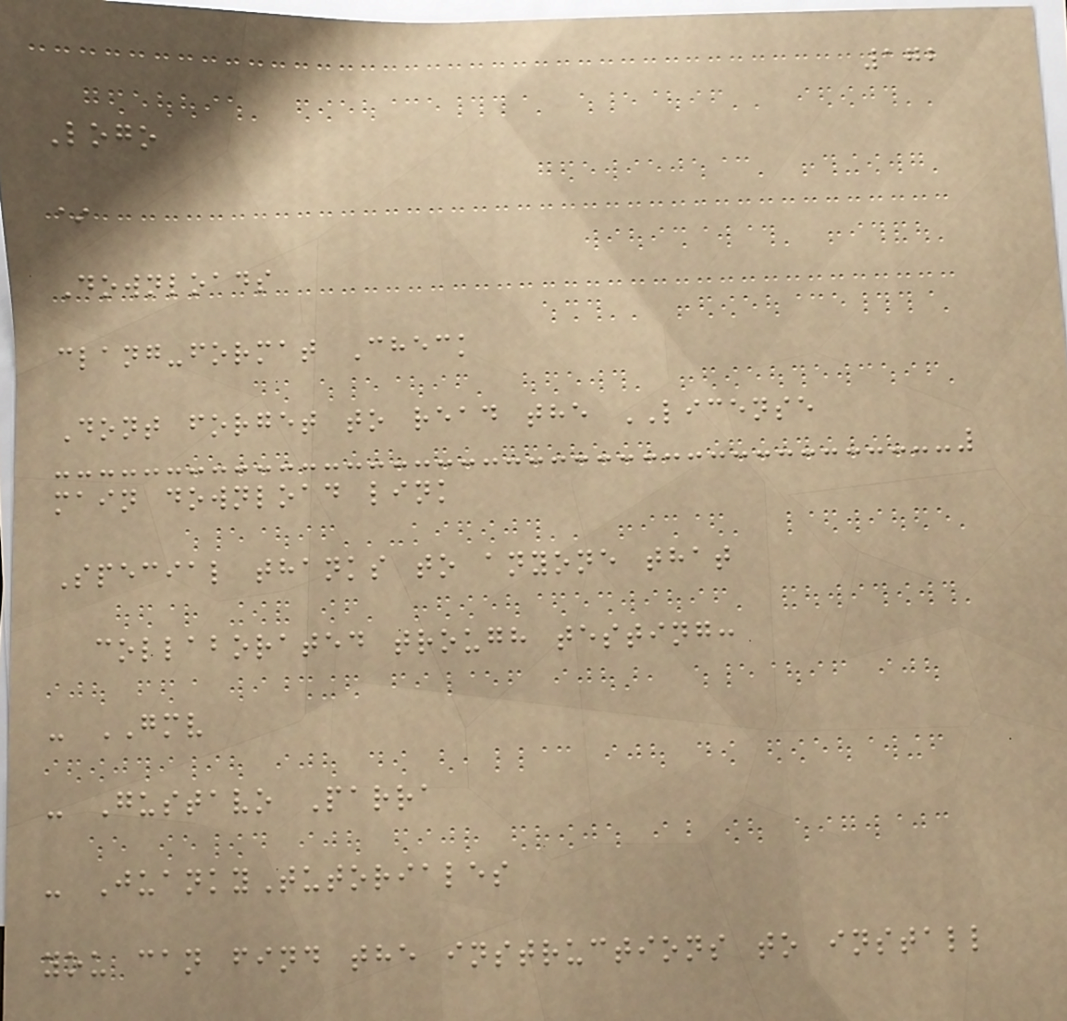172
Logo
*
Downloads
clang-format Check
Dont forget to read the LICENSE
main download link
Special thanks to anyone that
collaborated trough testing:
- GMV
- Gustavo Parra
- JuankyTutoriales
you can find the instructions to install
